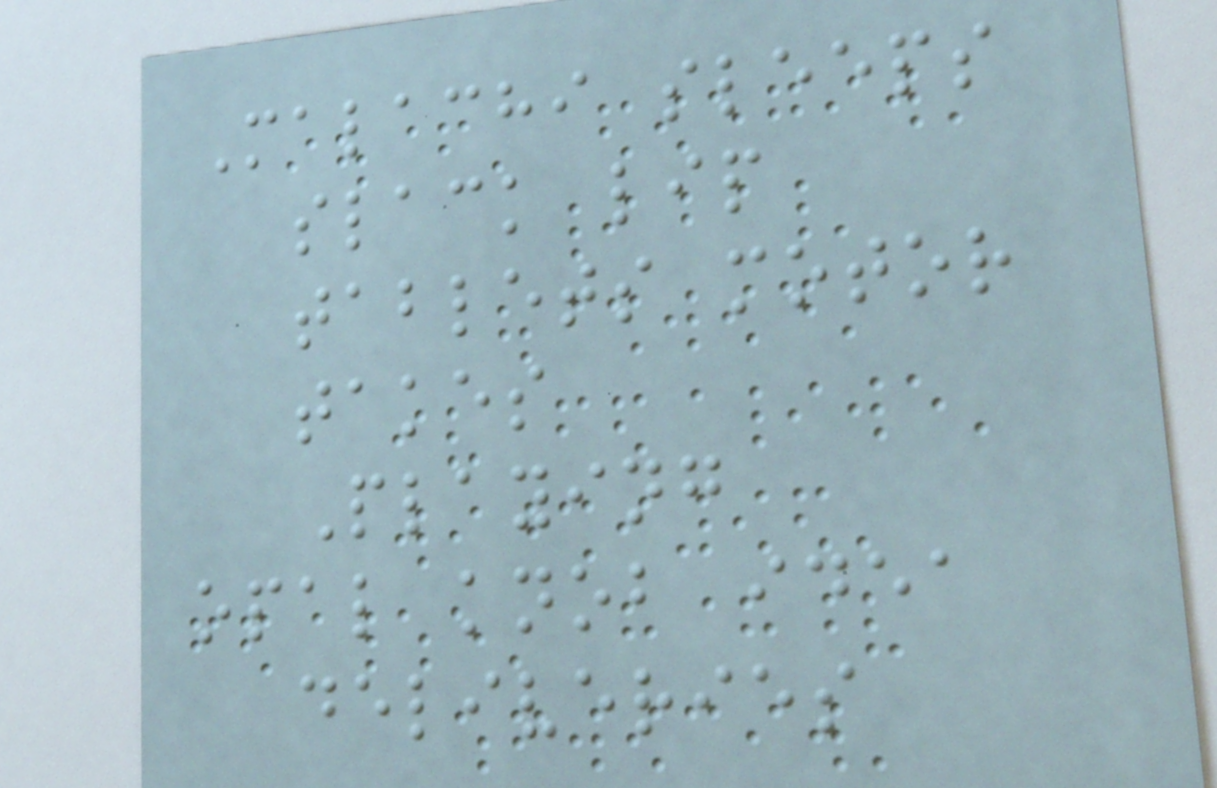Malachi sleeps
slack lip
tablets motor
takes
Playing
opal knob idea
deliveries
